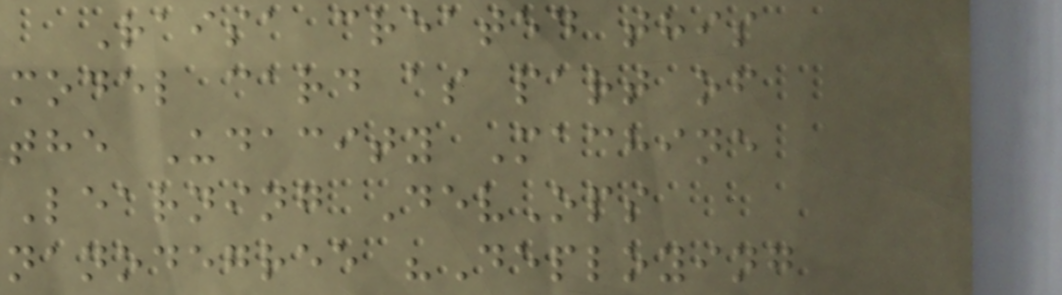Raisa created this
model card as part of
the Udacity Machine
Learning DevOps
nanodegree "Deploying
